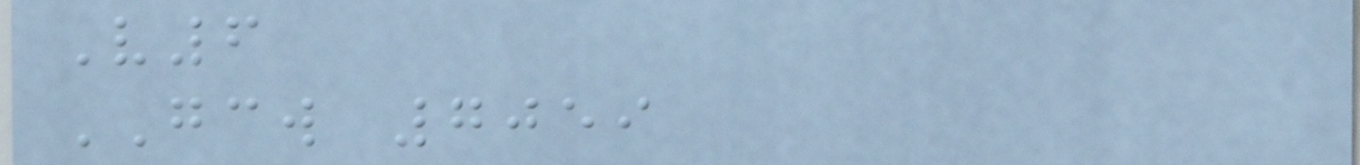V6
GCW 7059
